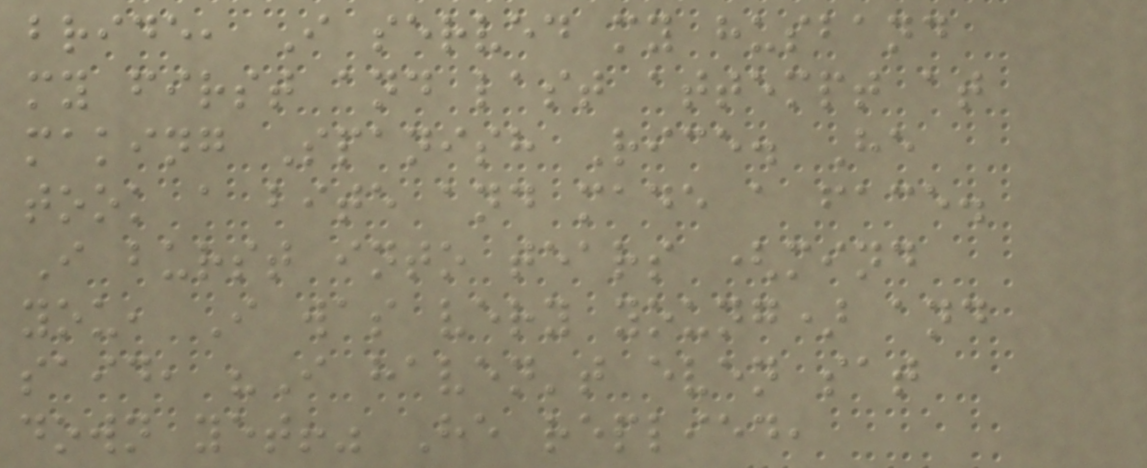bride, I served my husband
my first and last attempt at
making Spanish Rice. He
took a bite and made a face.
I burst into tears (mind
you, I was very young) and
said, "I haven't even sat
down yet!" He replied,
